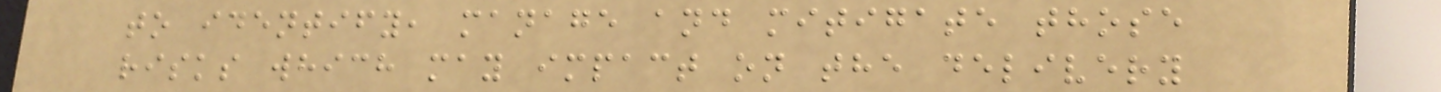to identify, manage and mitigate those
risks which may impact on the delivery
